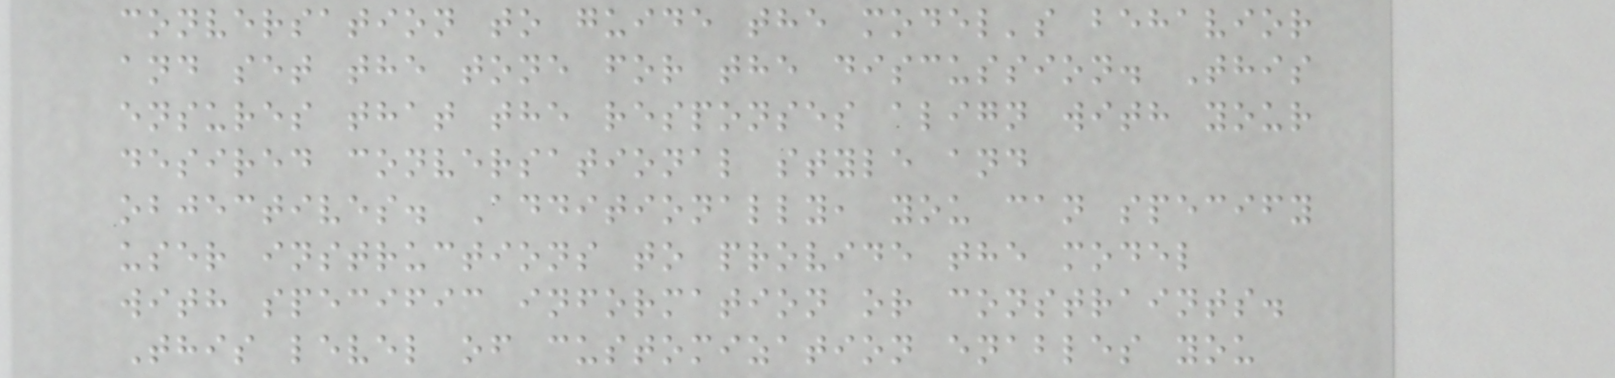conversation to guide the model's behavior
and set the tone for the discussion. This
ensures that the responses align with your
desired conversational style and
objectives. Additionally, you can specify
user instructions to provide the model
with specific information or constraints.
This level of customization enables you
